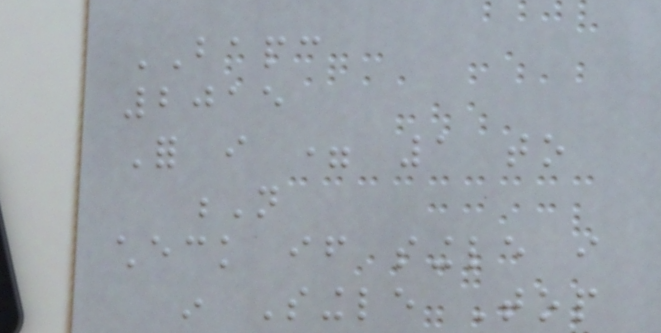BAPC
2015
For i = 1 to
N
check if single i
in Single Top
